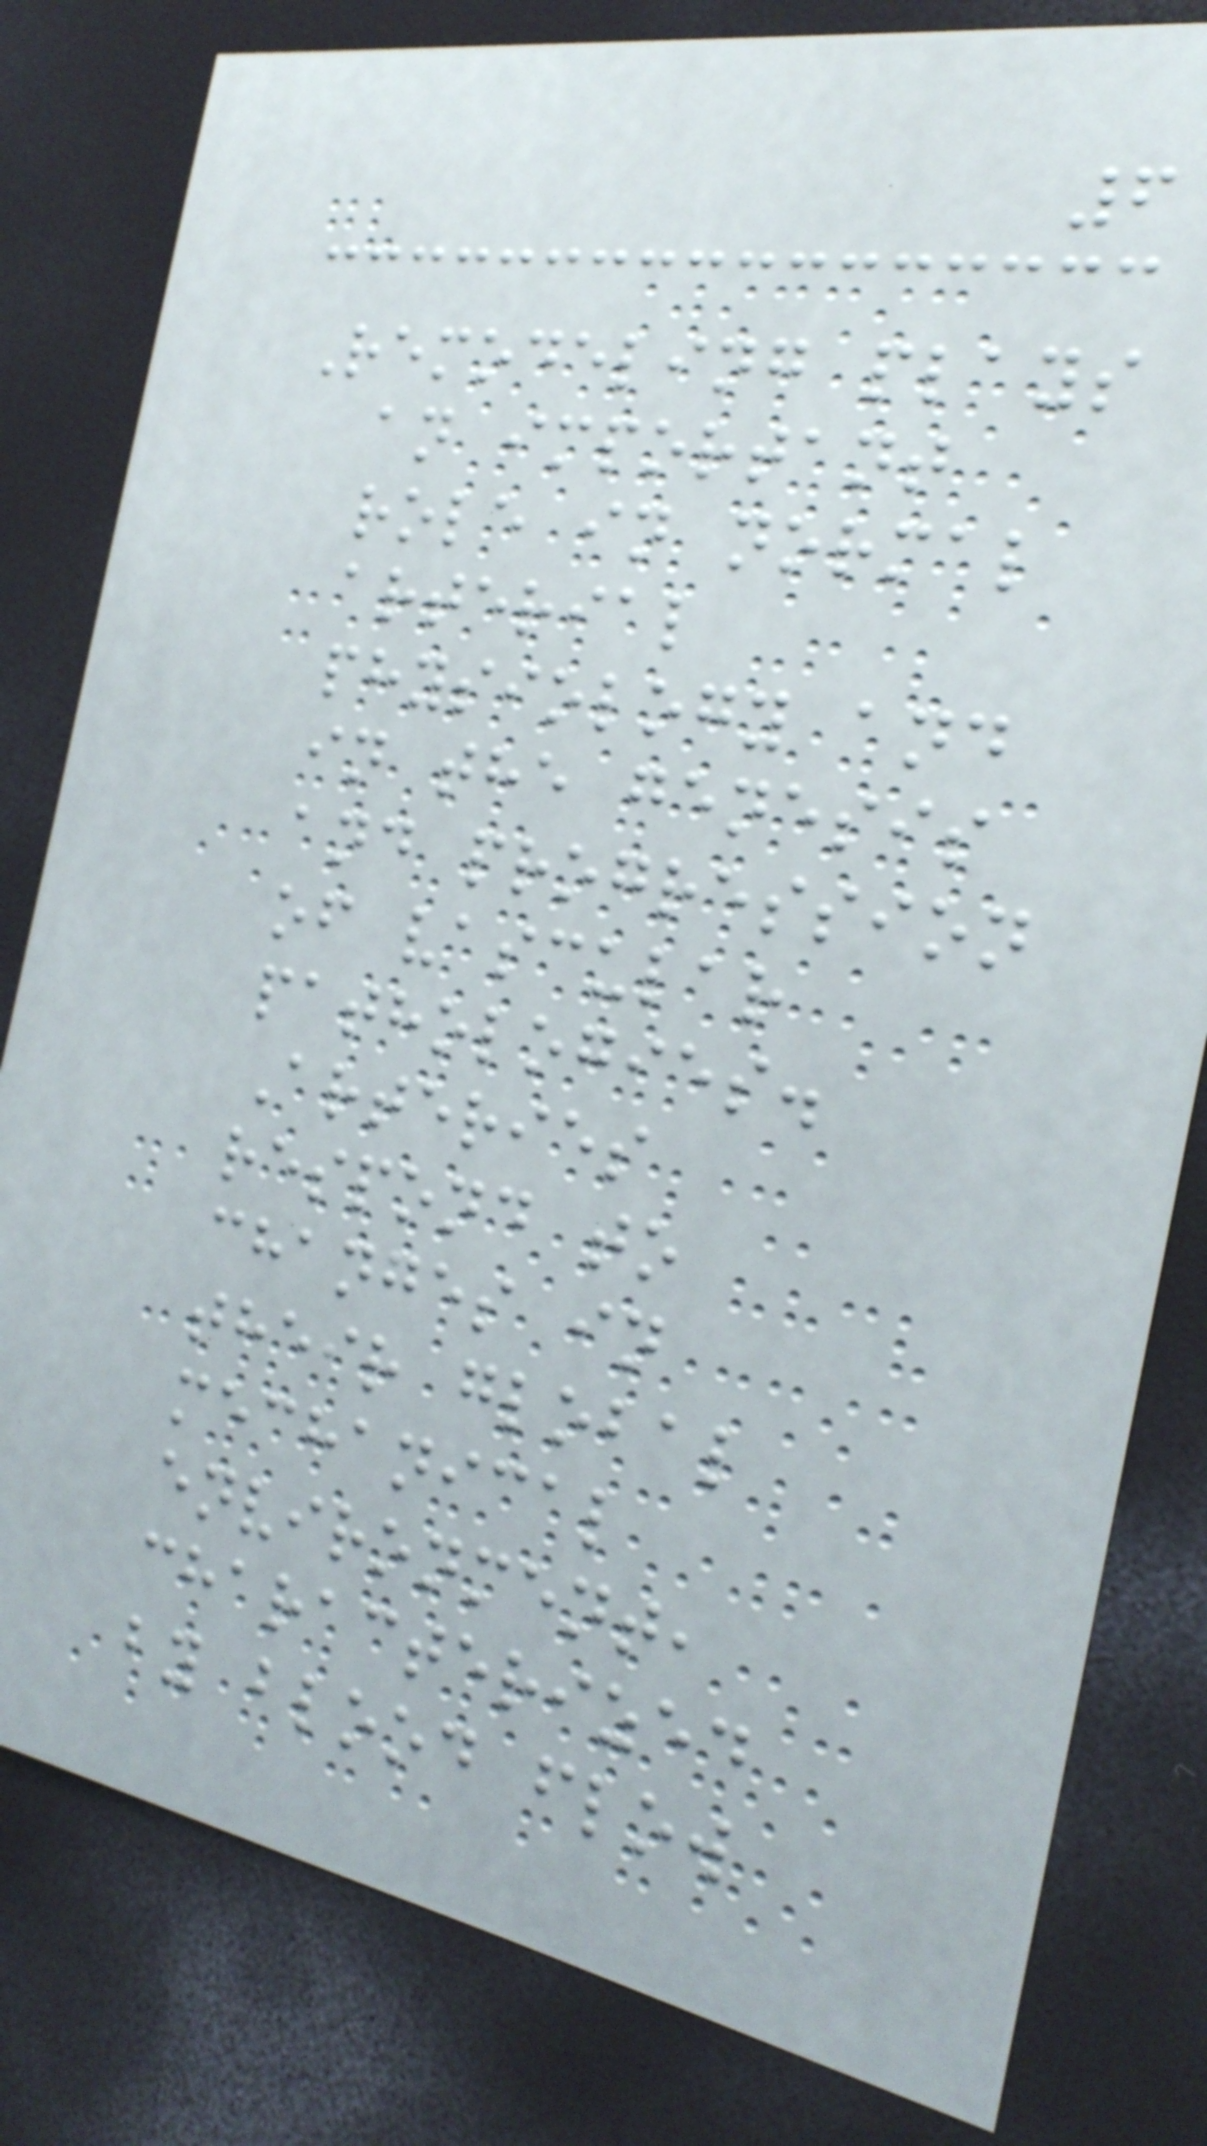6
Remodeling plays
an important
role in normal
arterial
physiology and
in the genesis
and progression
of vascular
pathologies.
Arteries
respond to
changes in
their global
mechanical
environment,
characterized
by blood flow
